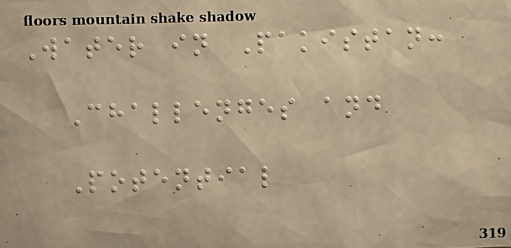Water in Pakistan:
Challenges and
Potential
